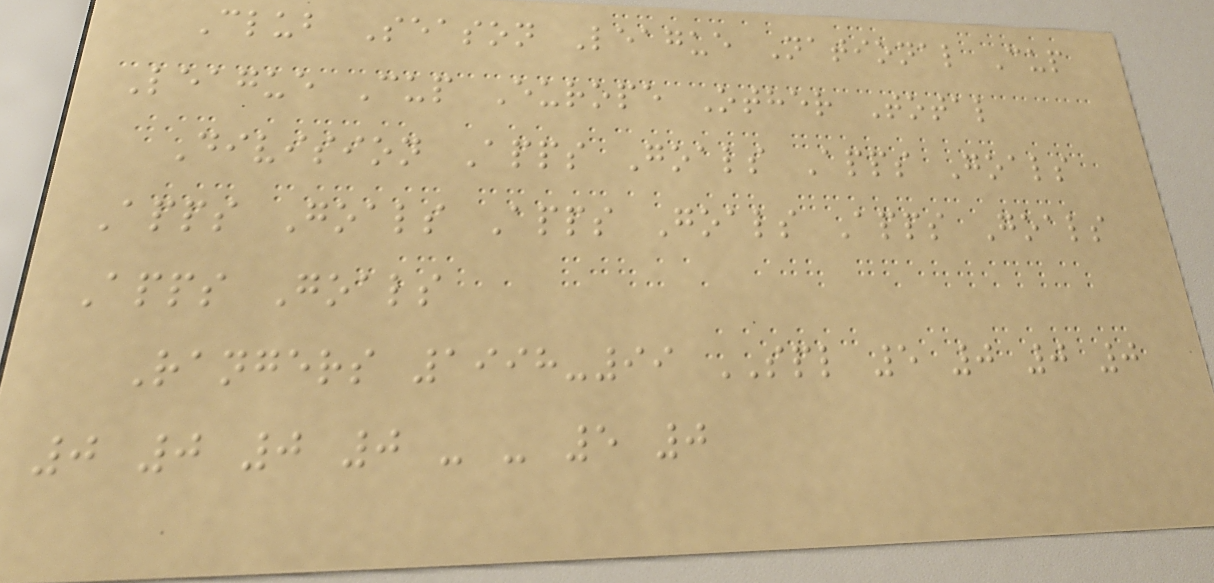Club Season League National Cup
League Cup Europe Other Total
Division Apps Goals Apps Goals
Apps Goals Apps Goals Apps Goals
Apps Goals
Rangers 1998-99 SPL 5 0 0 0
0 0 0 0 - - 5 0
